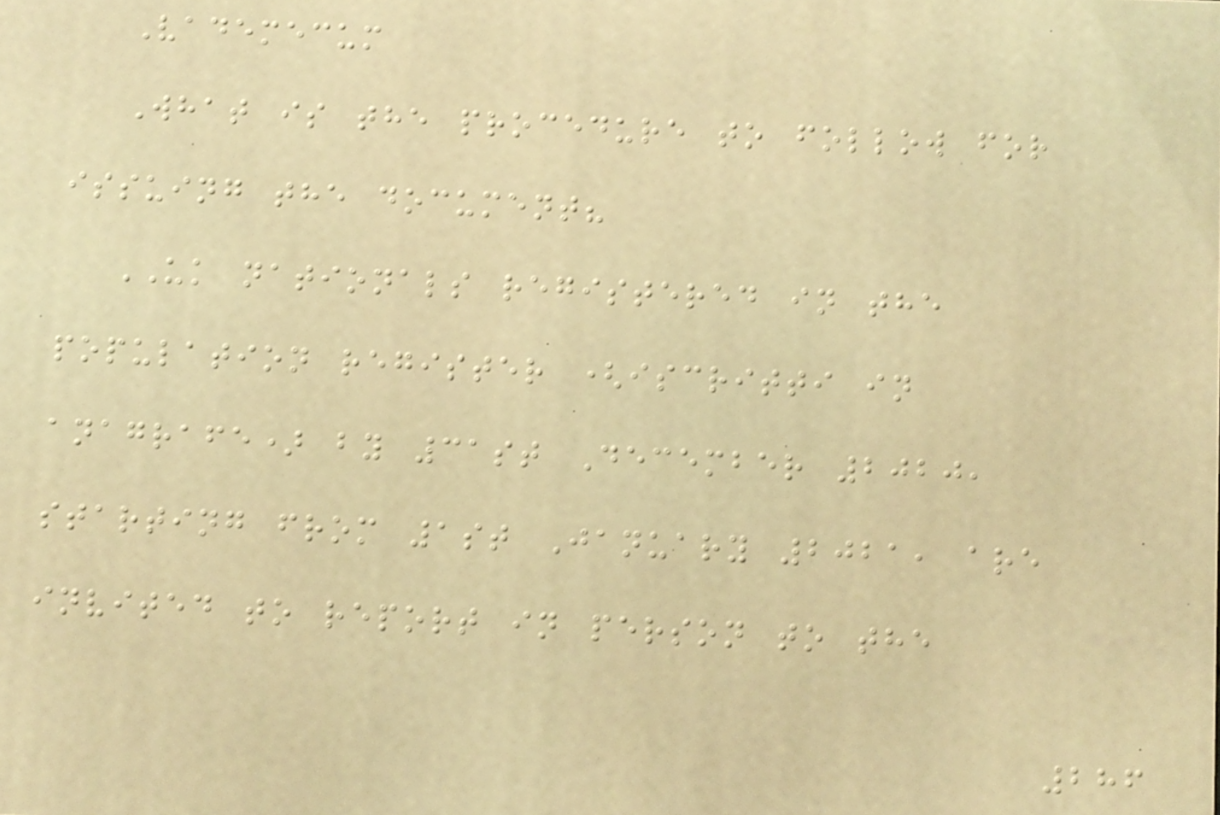Vademecum
What is the procedure to follow for
issuing the document?
UK nationals registered in the
population register (iscritti in
anagrafe) by 31st December 2020,
starting from 1st January 2021, are
invited to report in person to the
286
